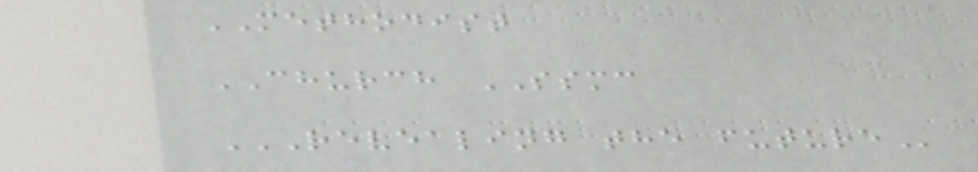METHODIST
CHURCH SSMC
REVEALING THE FUTURE
